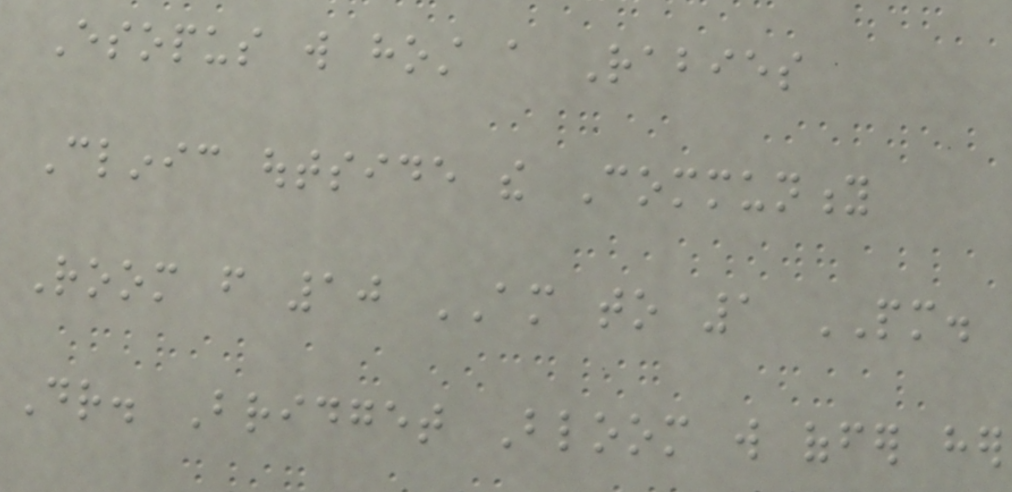Esopus will host a Rabies
Clinic outside the Community
Room from 10 AM to 1 PM.
Dr. Bridget Bloom will offer her
